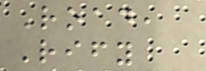Road,
Rify
